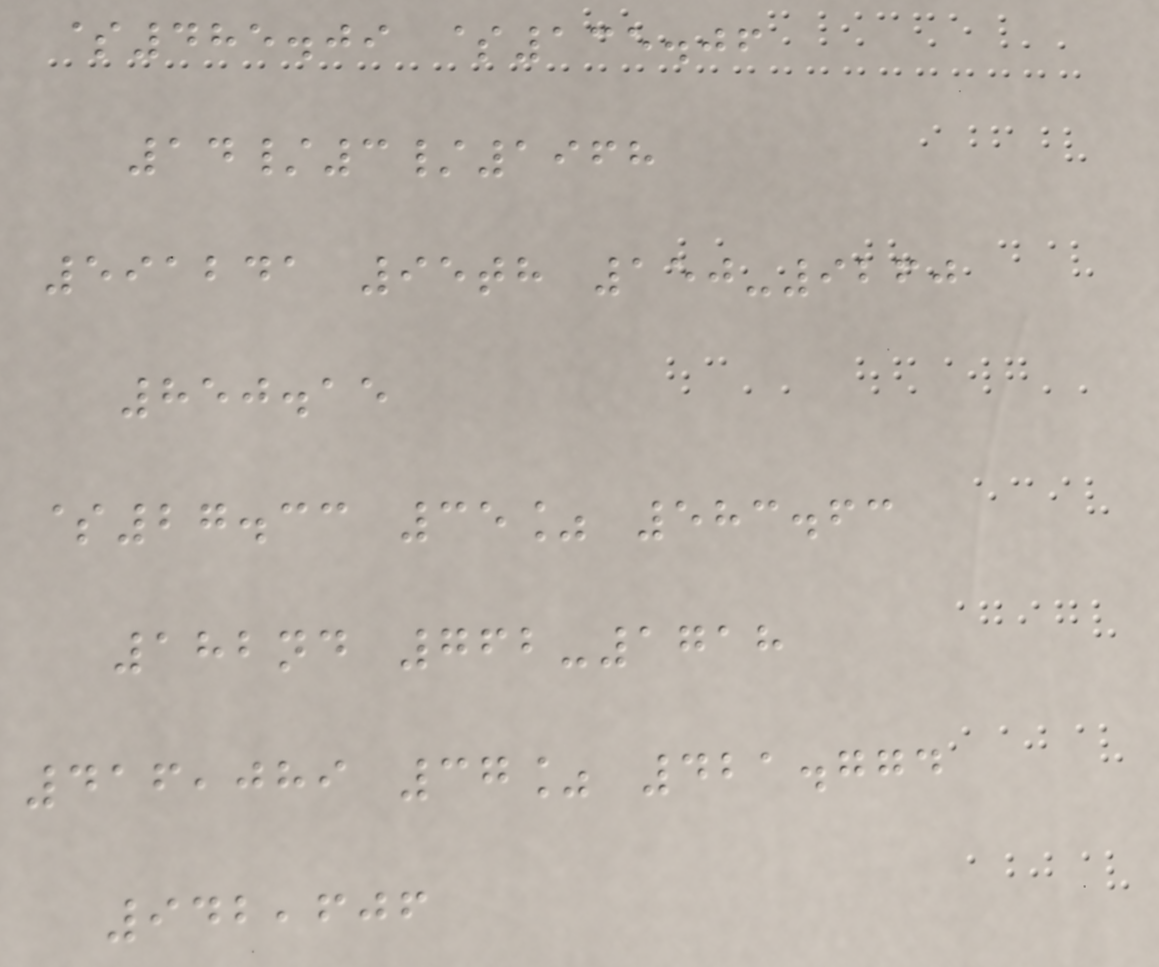$485.09 $135.06
14/3/1968
591241 95th 150-9260
850.15
$27.33 35% 583.63
182nd 762-1718
416,089 37% 421.774
942,606
